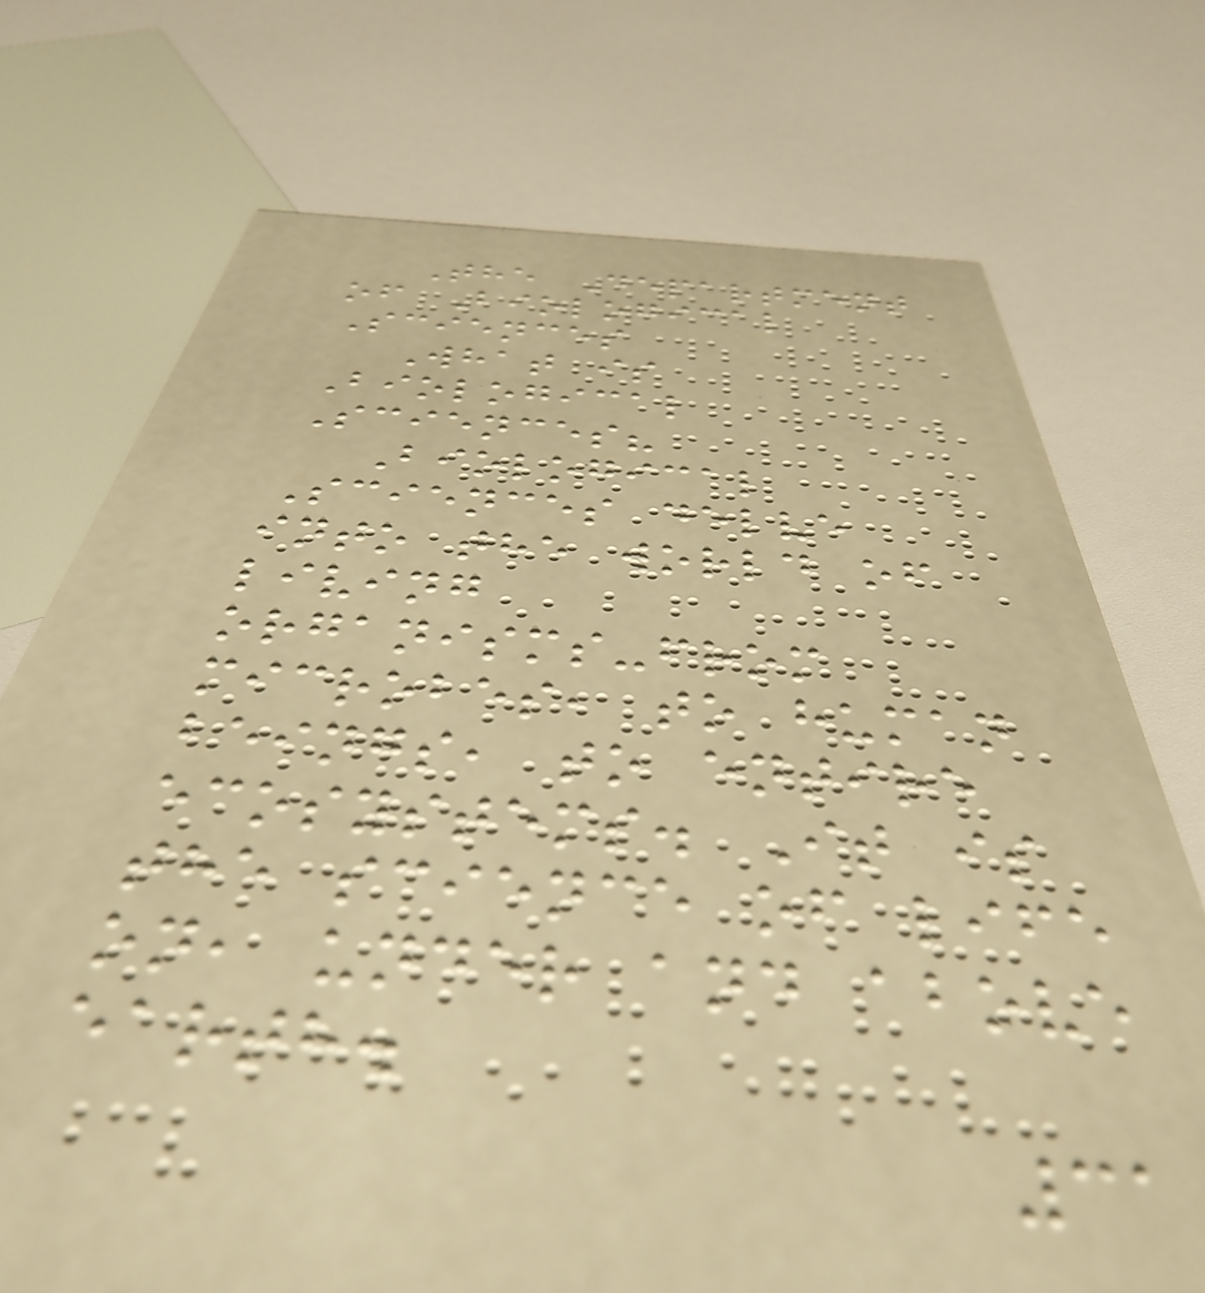The Department
of Biological
Sciences
What is
Biological
Sciences?
Biological
Sciences delve
into the world of
living
organisms-from
microbes, to human
beings, to entire
ecosystems. It is
the science of life
on, under and above
earth.
31
